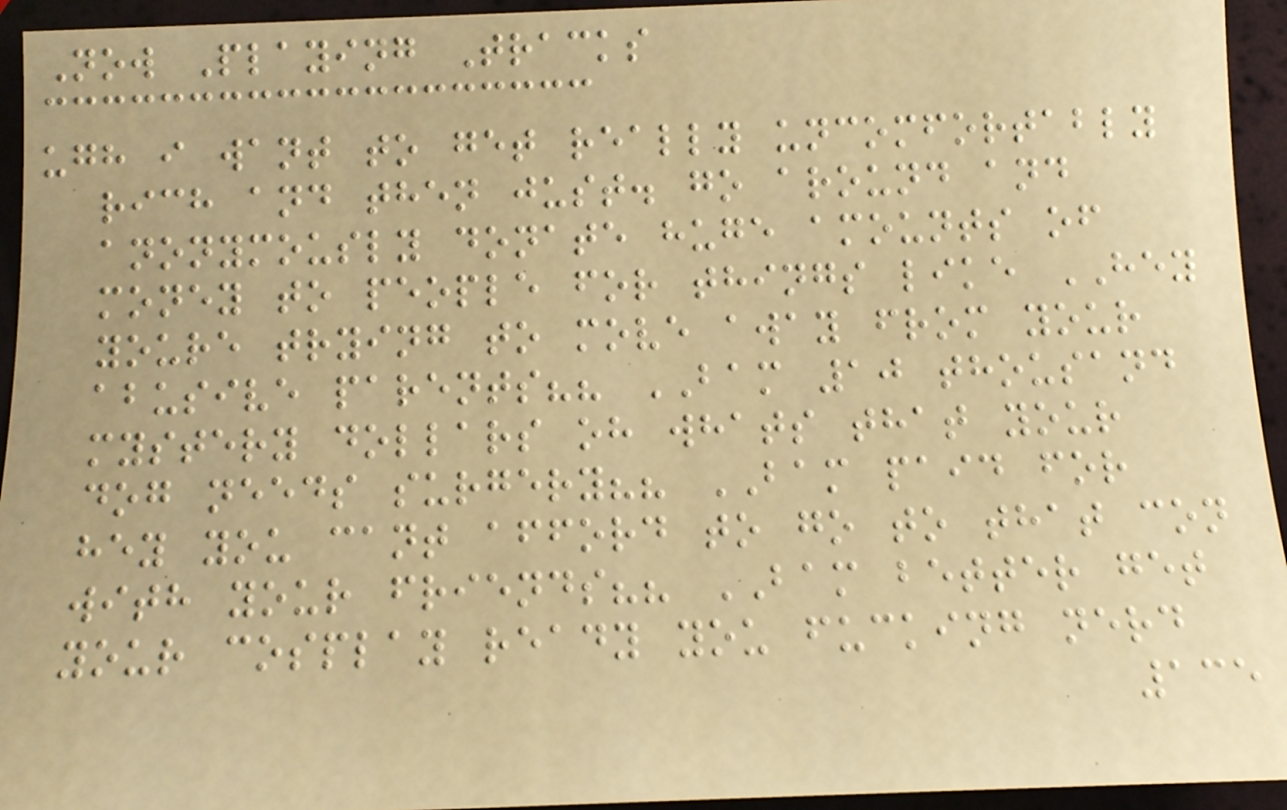Now Playing Tracks
ugh i want to get really uncomfortably
rich and then just. go around and
anonymously donate huge amounts of
money to people for things like HEY
youre trying to move away from your
abusive parents?? BAM 10 thousand
mystery dollars oh whats that your
dog needs surgery?? BAM paid for
hey you cant afford to go to that con
with your friends?? BAM better get
your cosplay ready you fucking nerd
135
